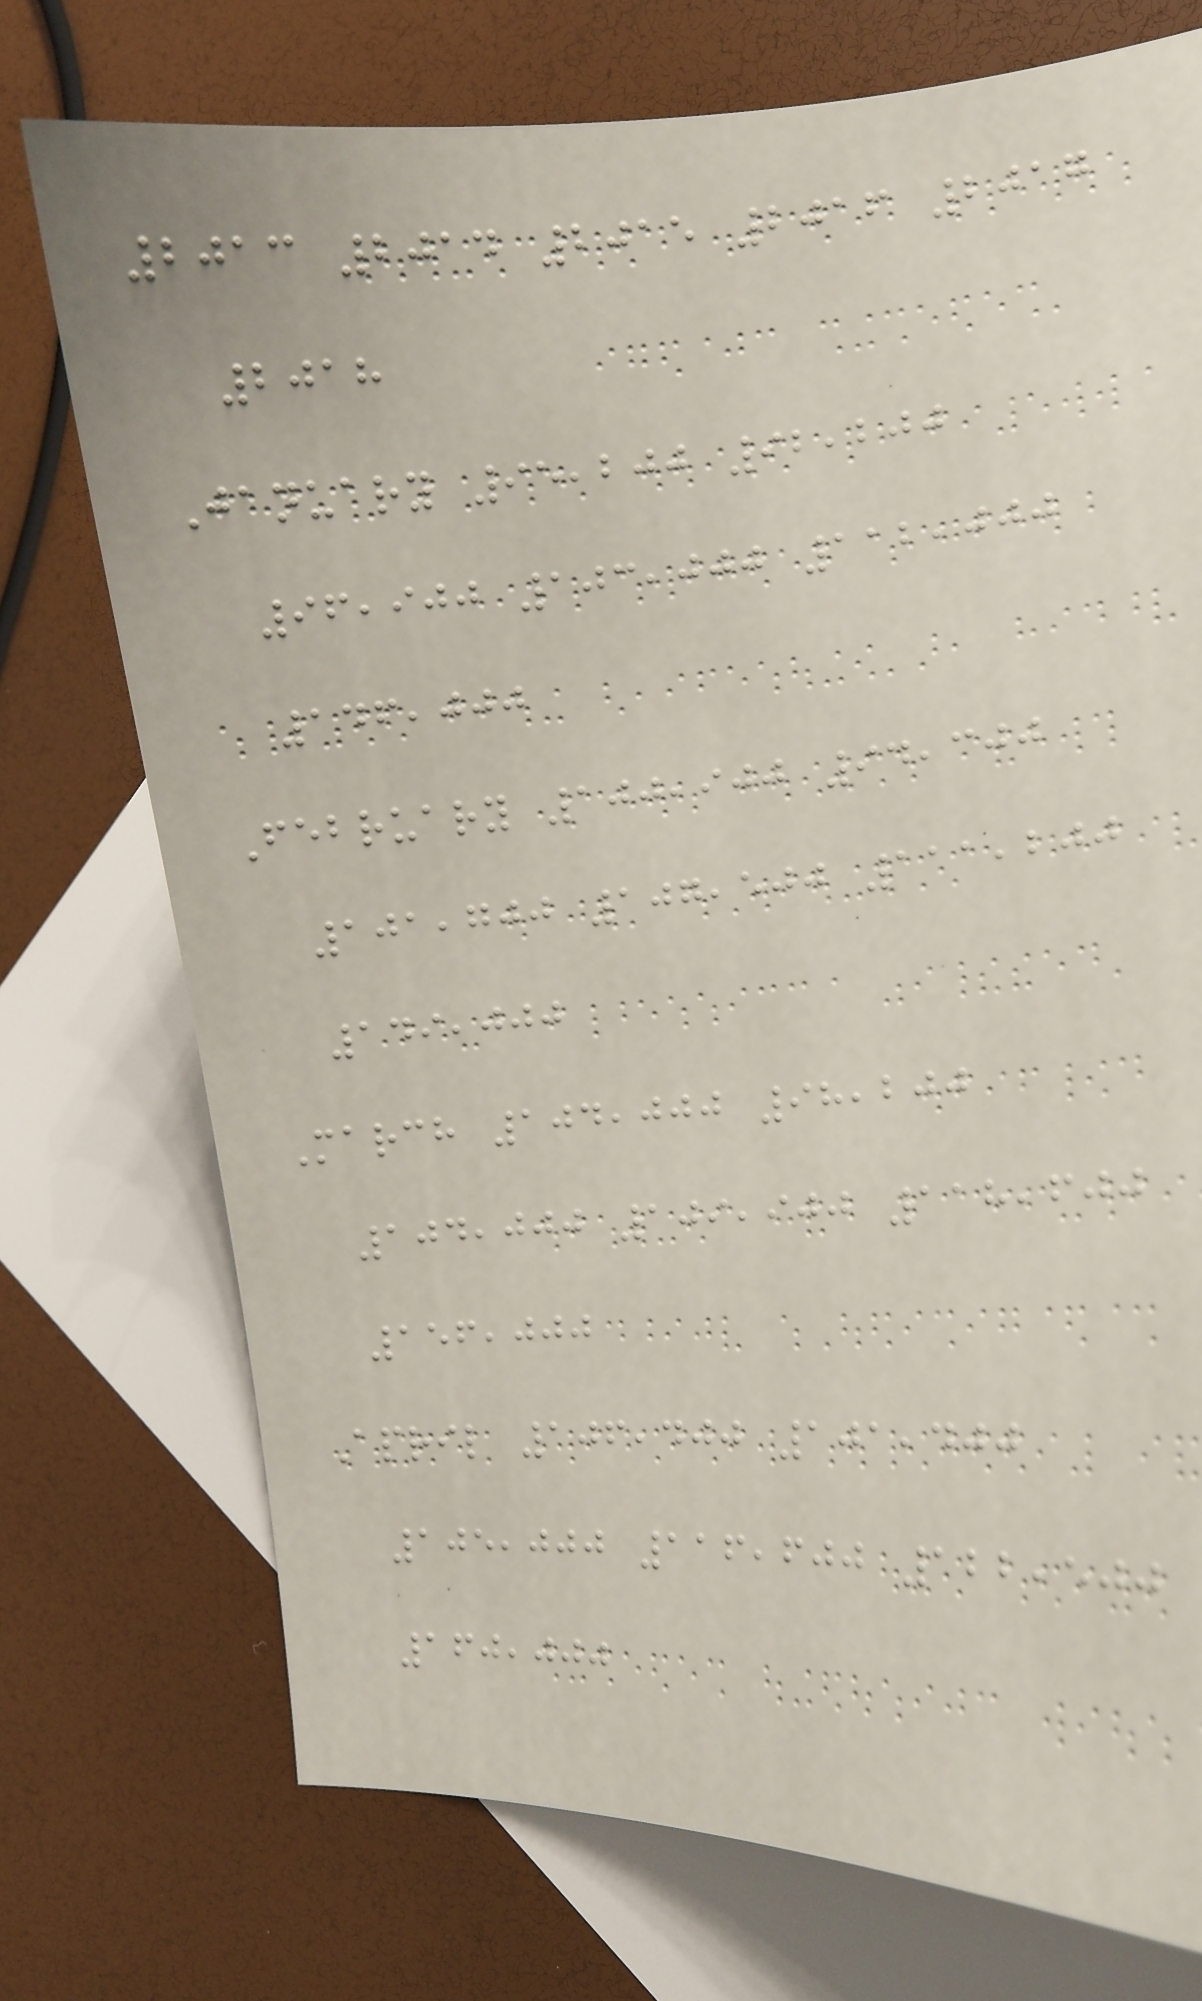2013 2014 2015 2016 2017
2018
January 95,200 92,200
96,900 103,000 112,000
146,000
February 100,900 94,300
101,700 107,500 111,200
149,000
March 104,000 98,200
104,000 109,900 118,600
156,000
April 106,400 101,400
105,000 116,600 122,500
160,000
